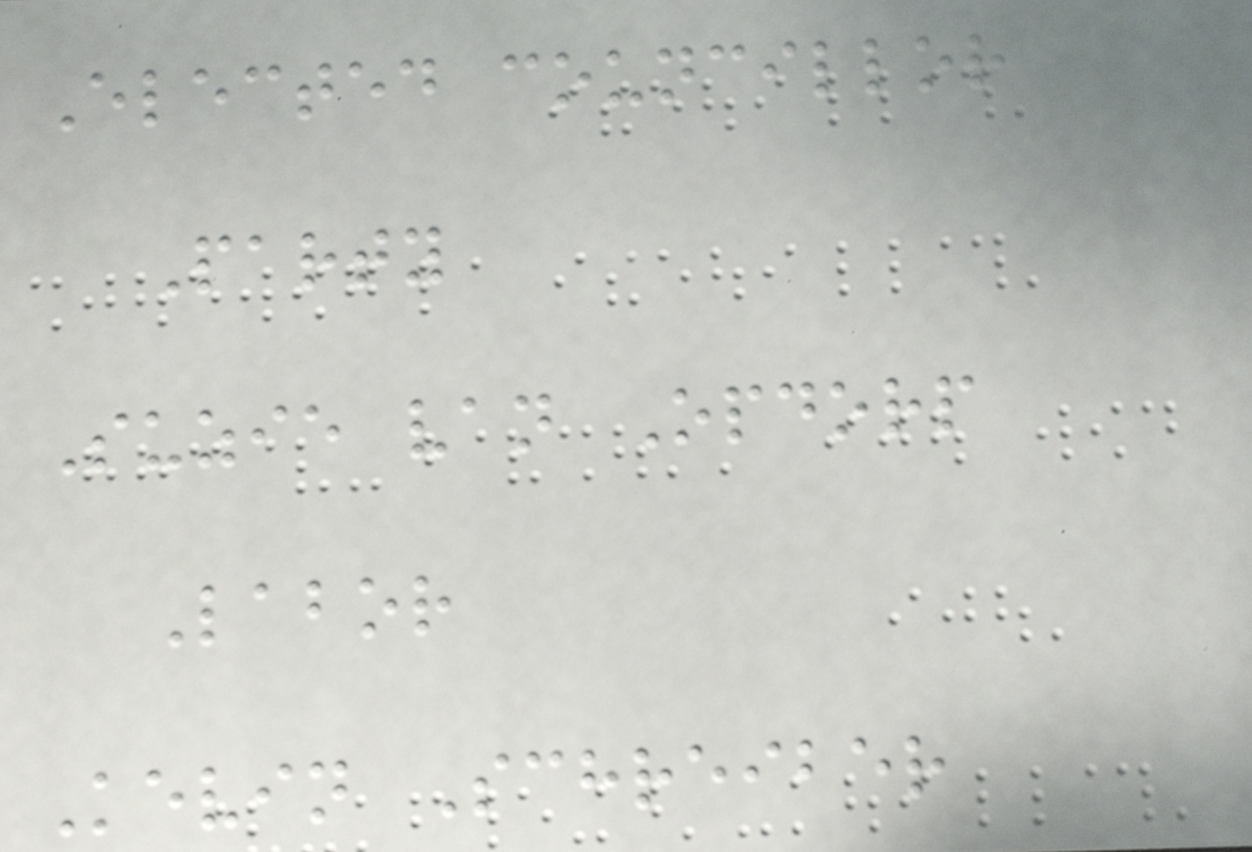Elected councillor
Party
Suzie van Opdorp
Labor
Kevin Schreiber
